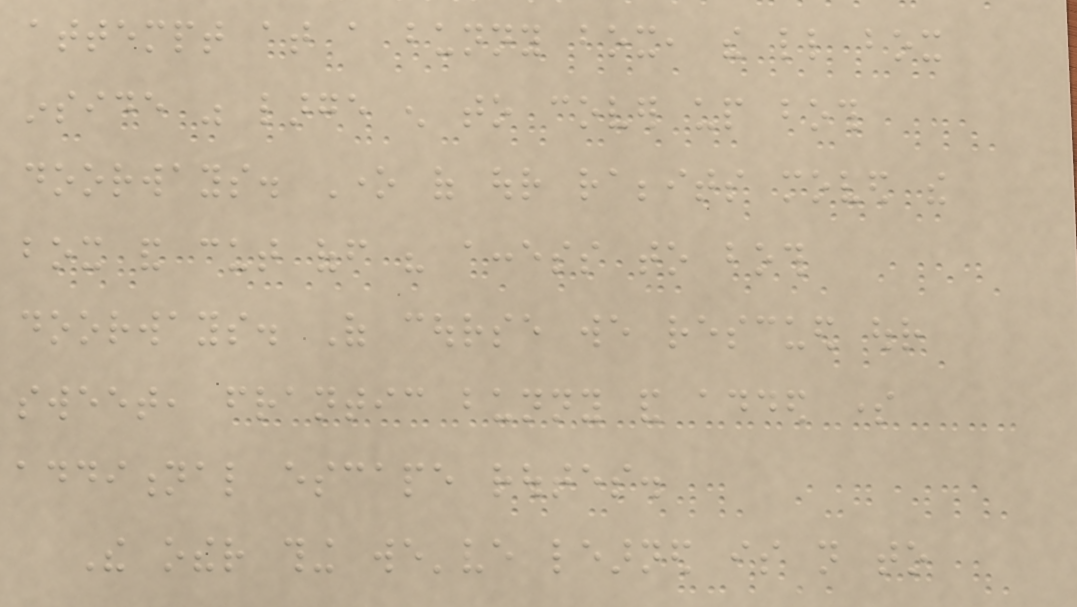attempt at a bunny box, the little box
inside was large enough to cover up both
doorways. One of our rabbits moved the
box and cut off his access to both
doorways. Of course we rescued our
sweet, frantic bunny and added some
additional escape routes.
The other thing we've learned is not to
